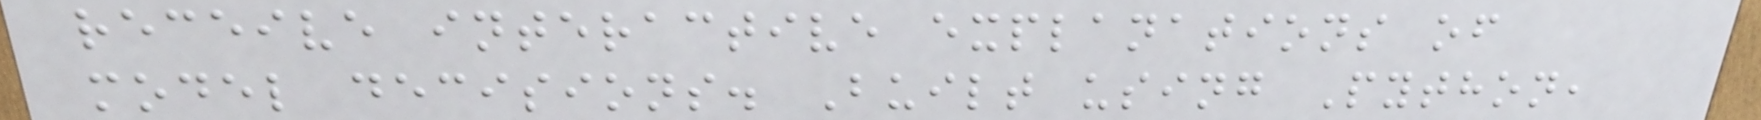receive interactive explanations of
model decisions. Built using Python,
